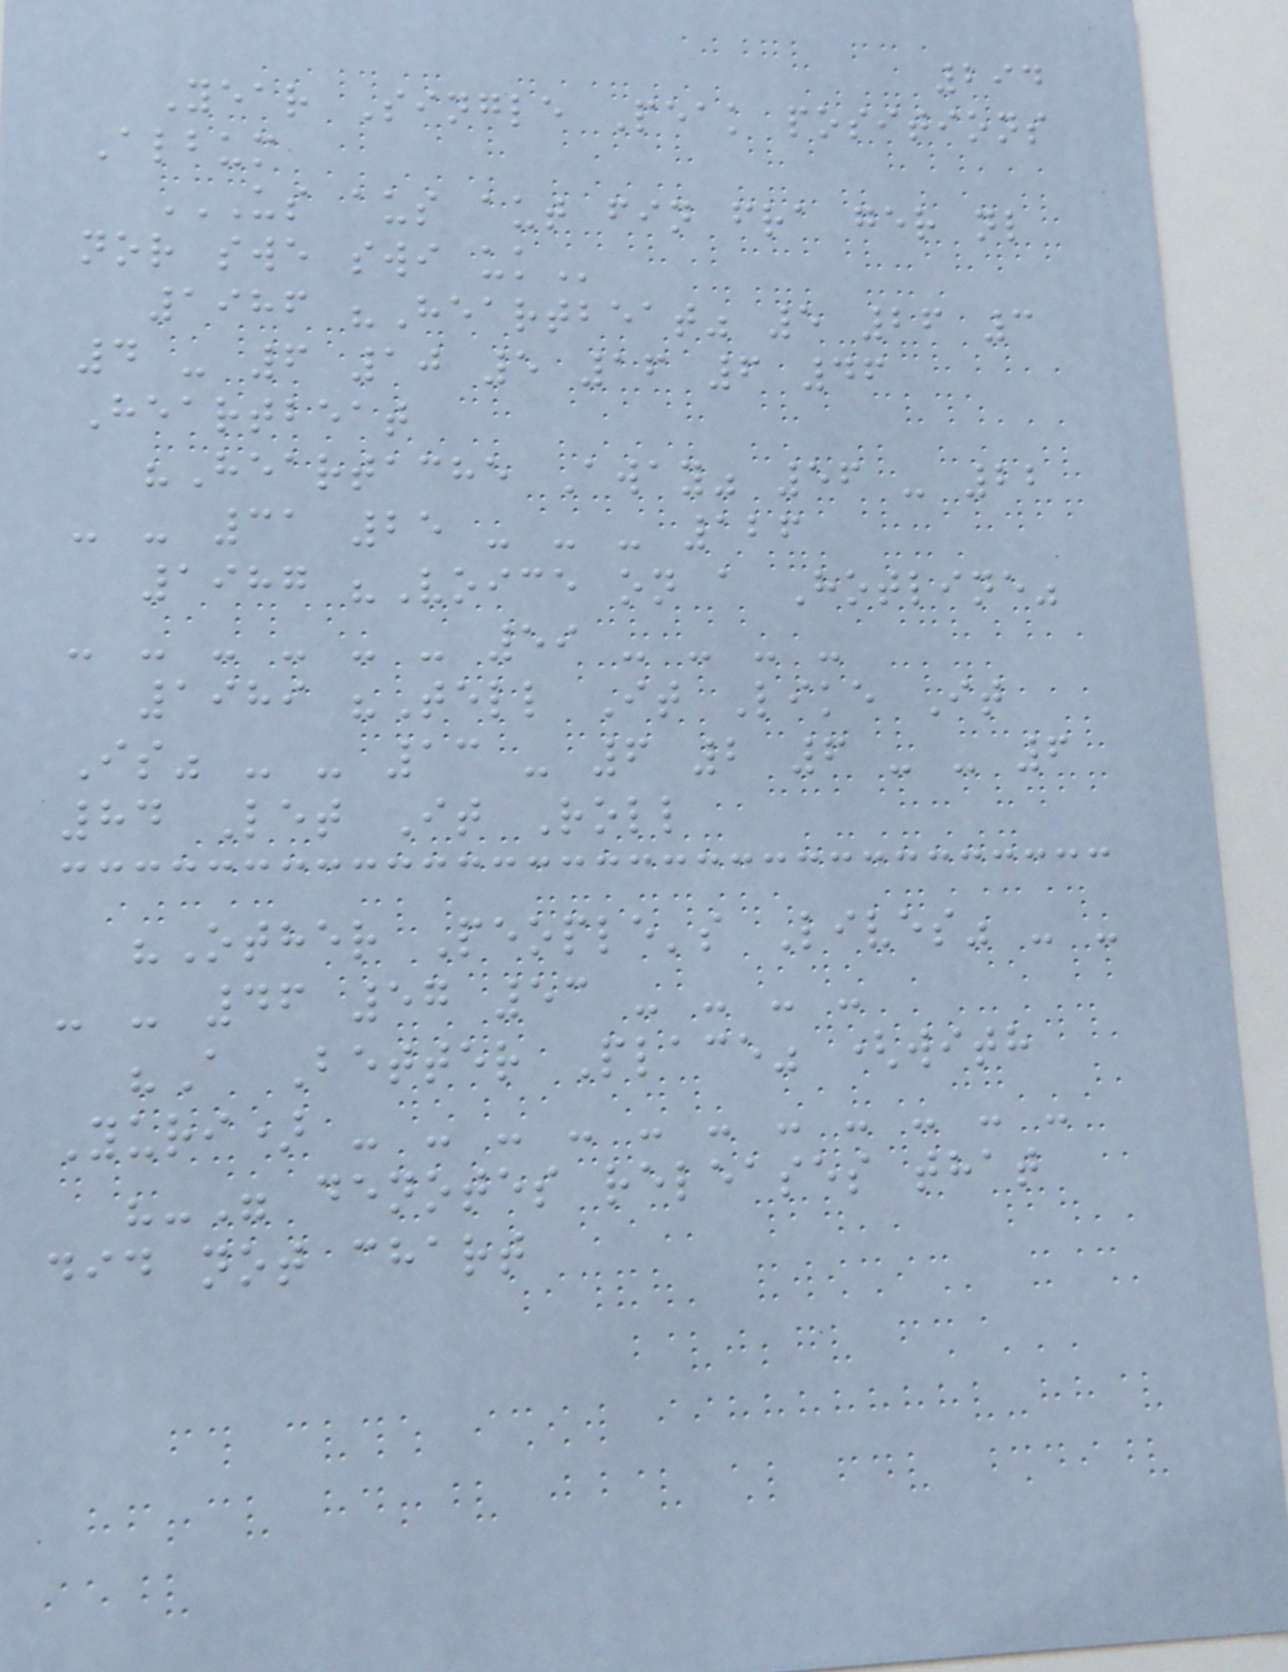294
Year Single Peak positions
Album
US AUS AUT FIN FRA GER NL
NOR SWE SWI UK
1986 "Heartbeat" 5 26 3
4 - 6 10 5 16 6 46
Heartbeat
"Heartache Away" 56 - 22
- - 31 25 - - - 126
1987 "Voice on a Hotline"
- - - - - - 59 - - - -
1989 "Tell It Like It
Is" - - 13 - 6 2 6 - - 6
84 Let It Roll
"Other People's Lives" - -
- - 46 57 53 - - - -
"A Better Place" (with
Yuri) - - - - - - - - - - -
"-" denotes releases that
did not chart
